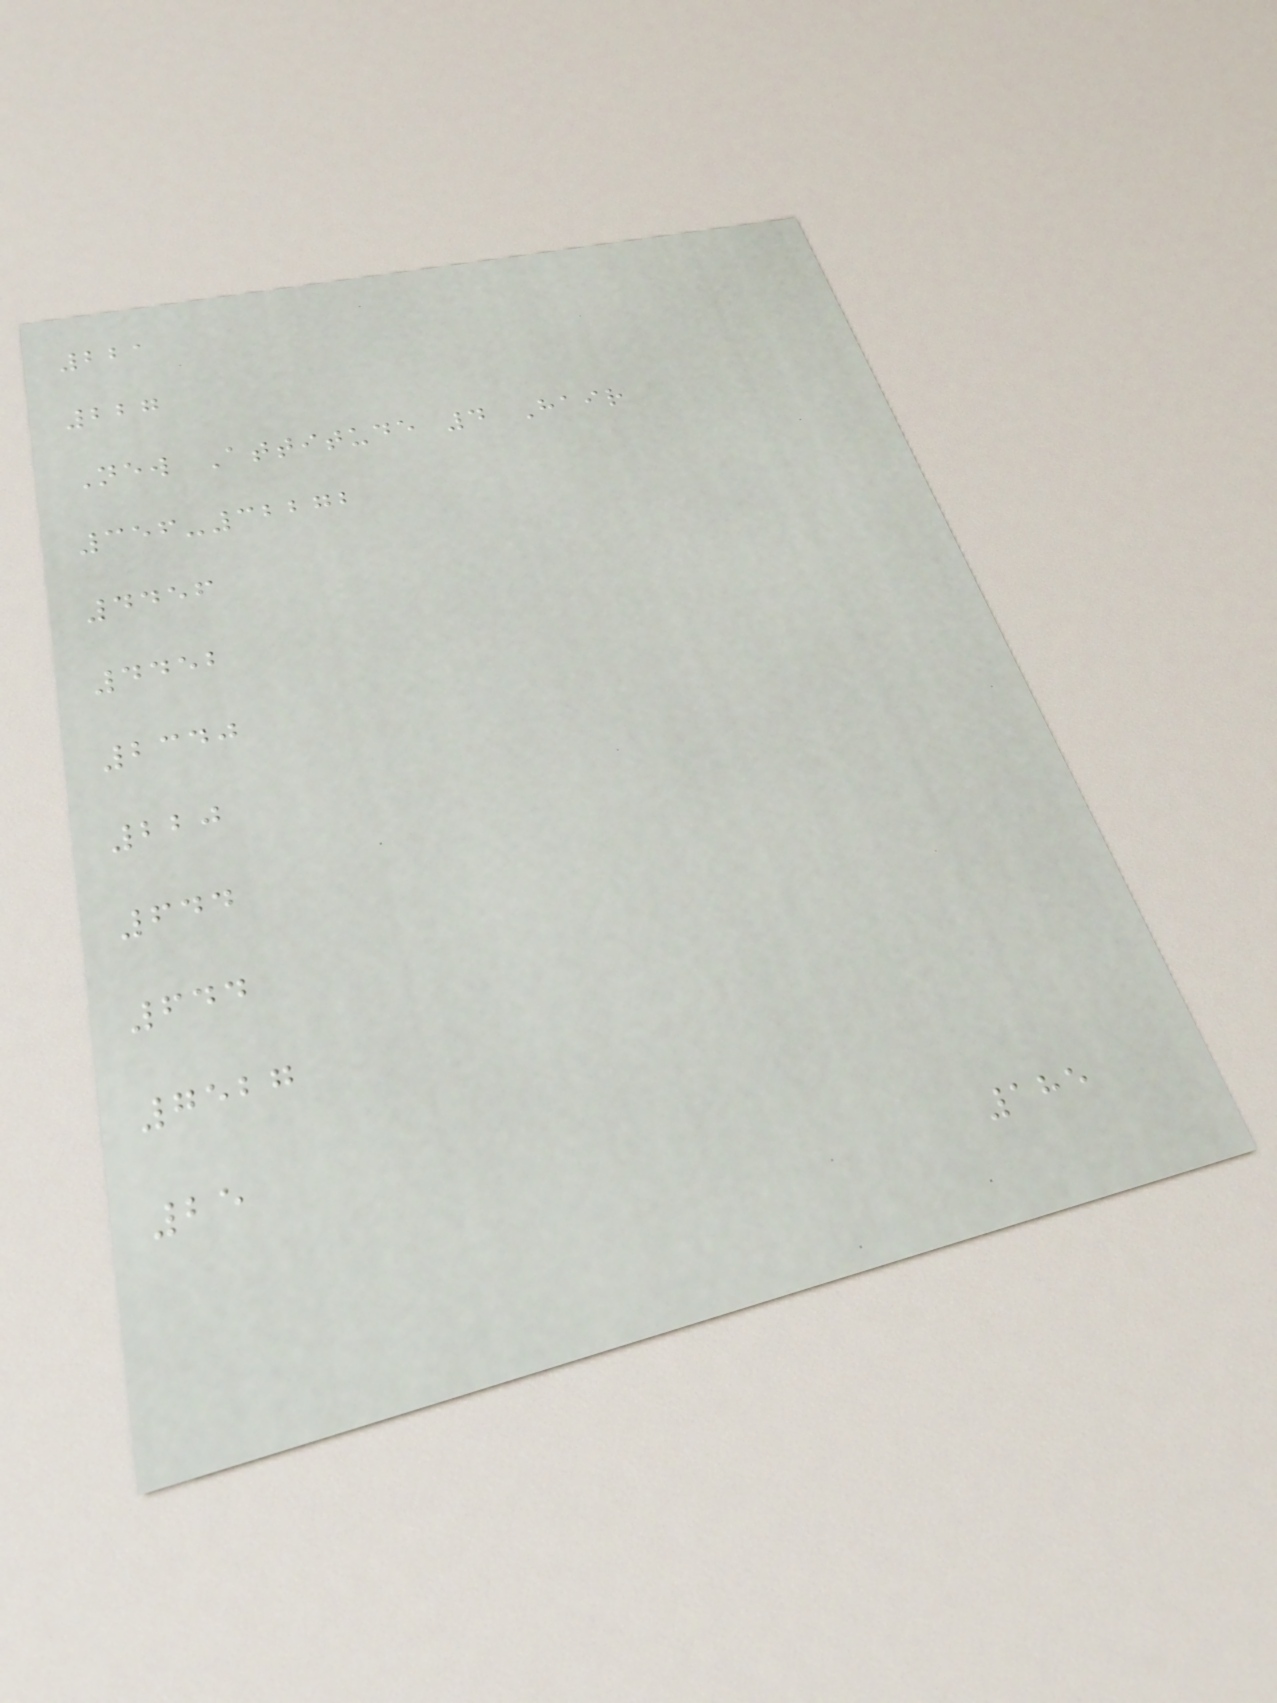221
227
New Attitude 4 Hair
356-32272
4456
4452
2340
220
644
644
7527
25
185
